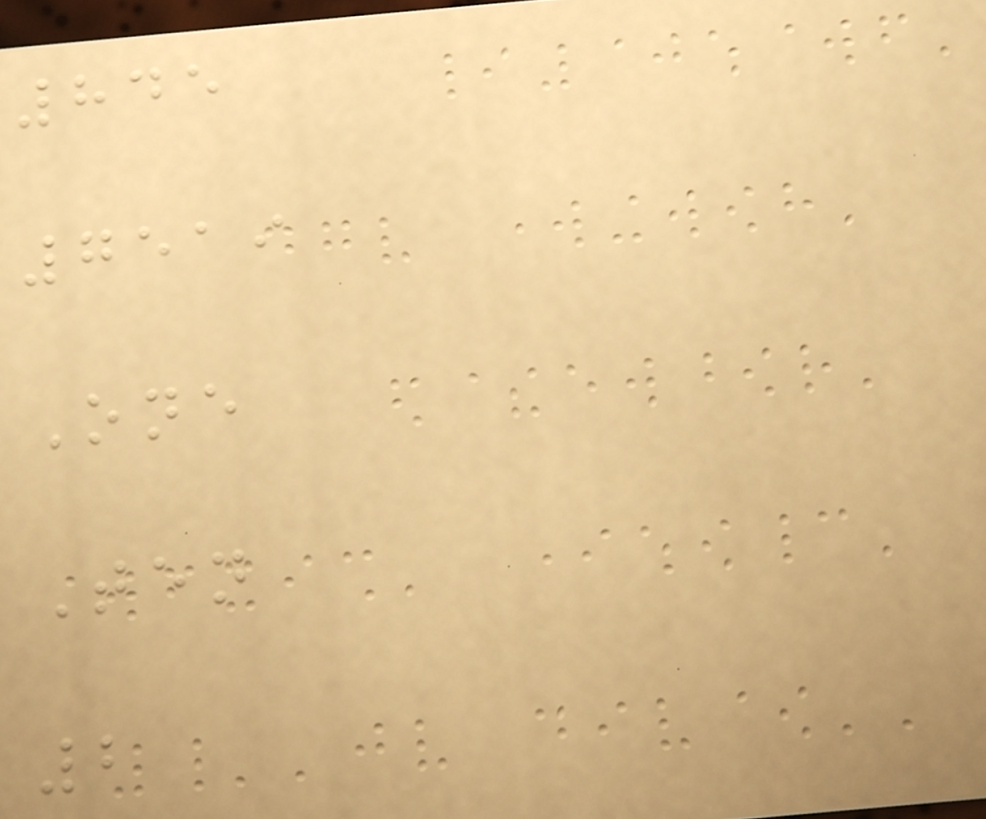845
7519
One
Ten
2
